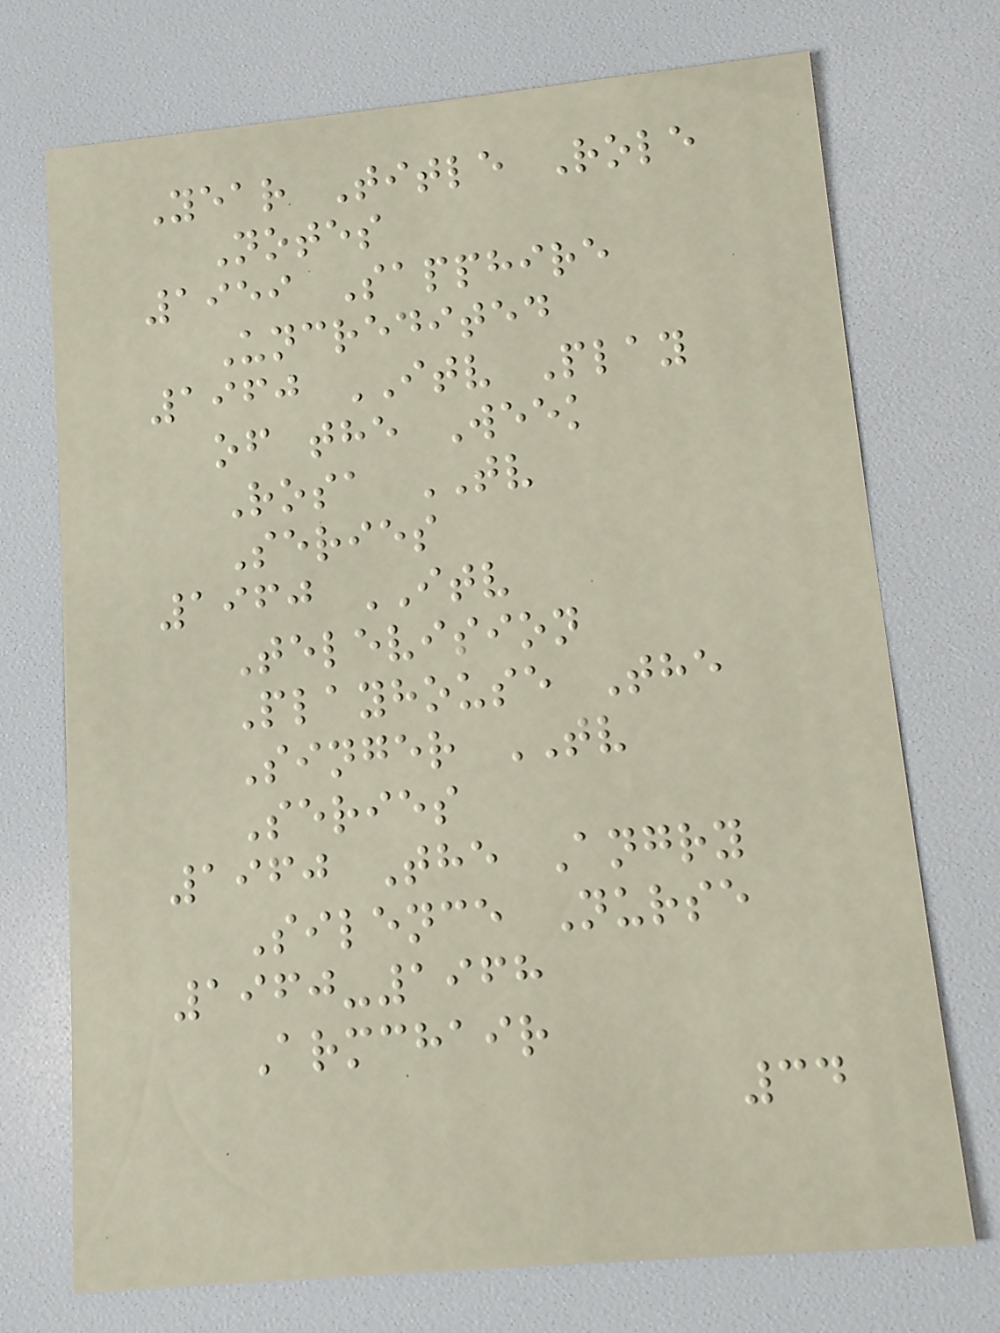Year Title Role
Notes
1959 Sapphire
Uncredited
1960 ITV Play
of the Week
Rosa TV
Series
1960 ITV
Television
Playhouse The
Singer TV
Series
1960 The Angry
Silence Nurse
1960-1968
Armchair
34
